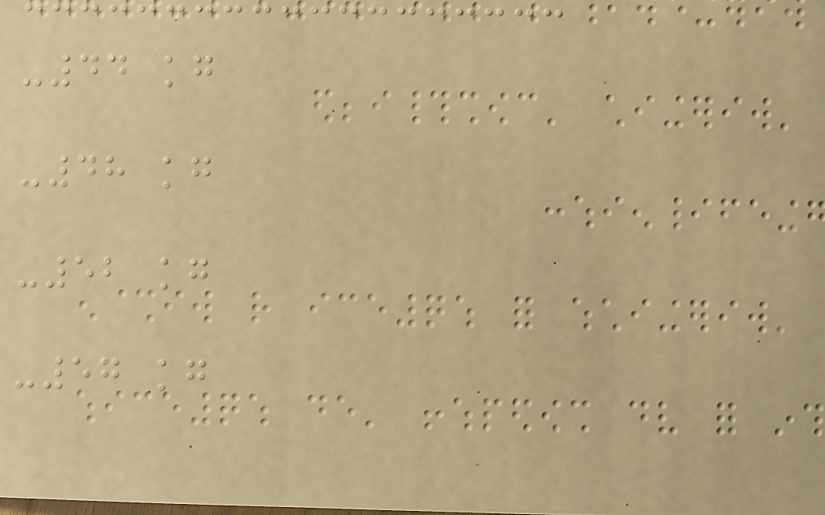-44 kg
-48 kg
-52 kg
-57 kg
